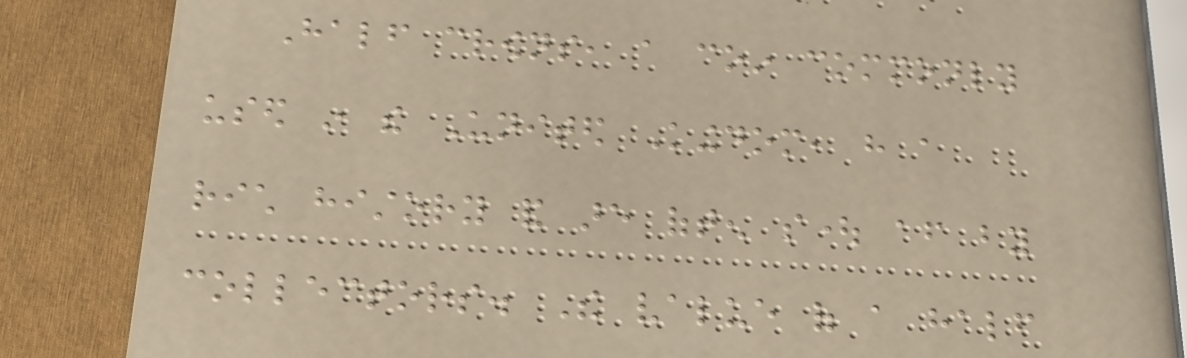Half crowns, a coin commonly
used in the United Kingdom, have a
rich history and are often sought after by
collectors. The value of a half
